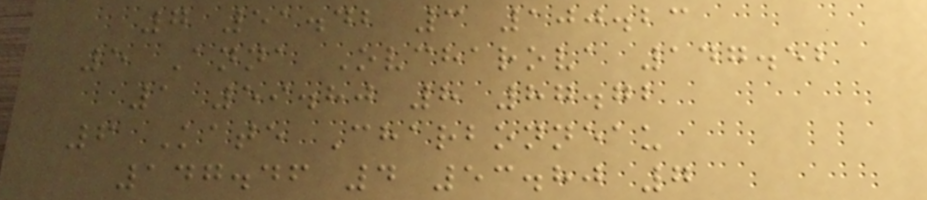7 51.42 3 100.23
5 Anna Ovcharova 147.52
1 59.80 8 87.72
6 Kate Charbonneau
147.46 4 53.80 7
